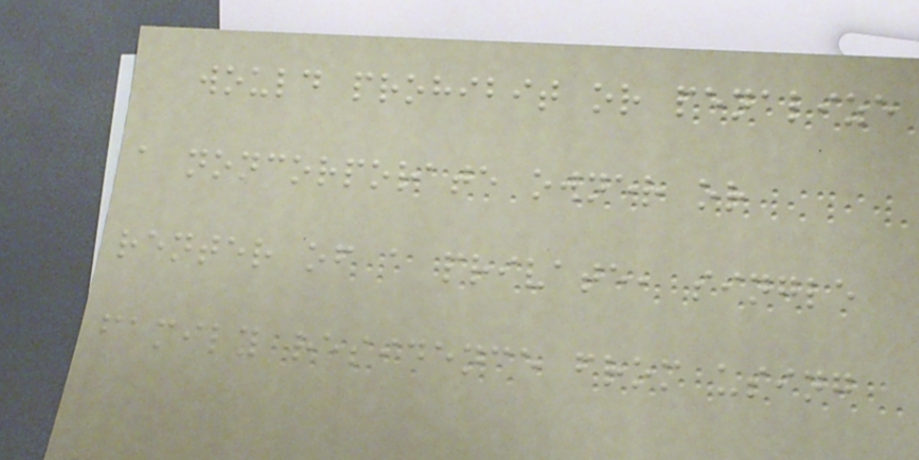would prohibit or penalize
a noncorporate owner or
renter of a private, single
family residence from using
